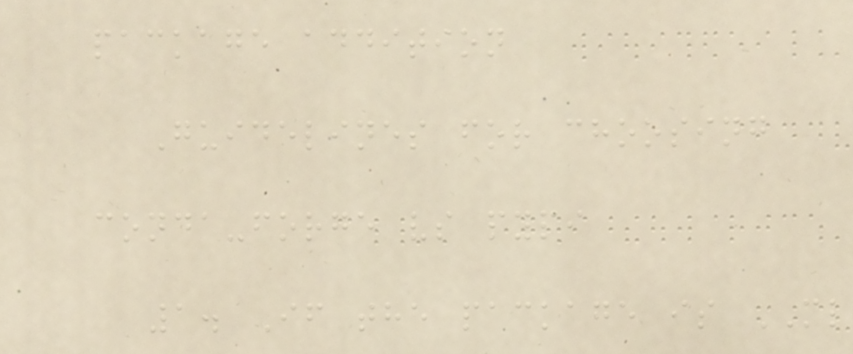package addition
Guidelines for choosing
conda-forge vs pypi
1. If the package is ML
